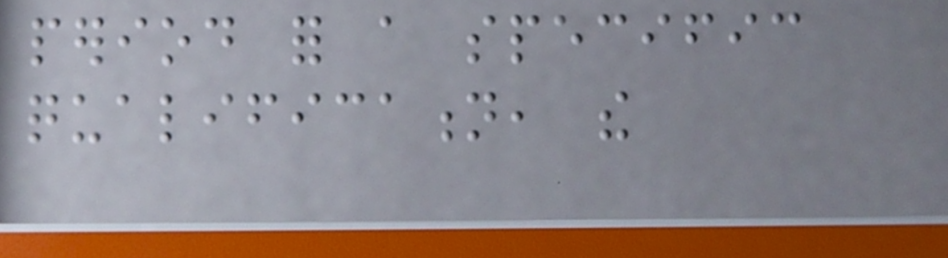period for a specific
qualification, the
